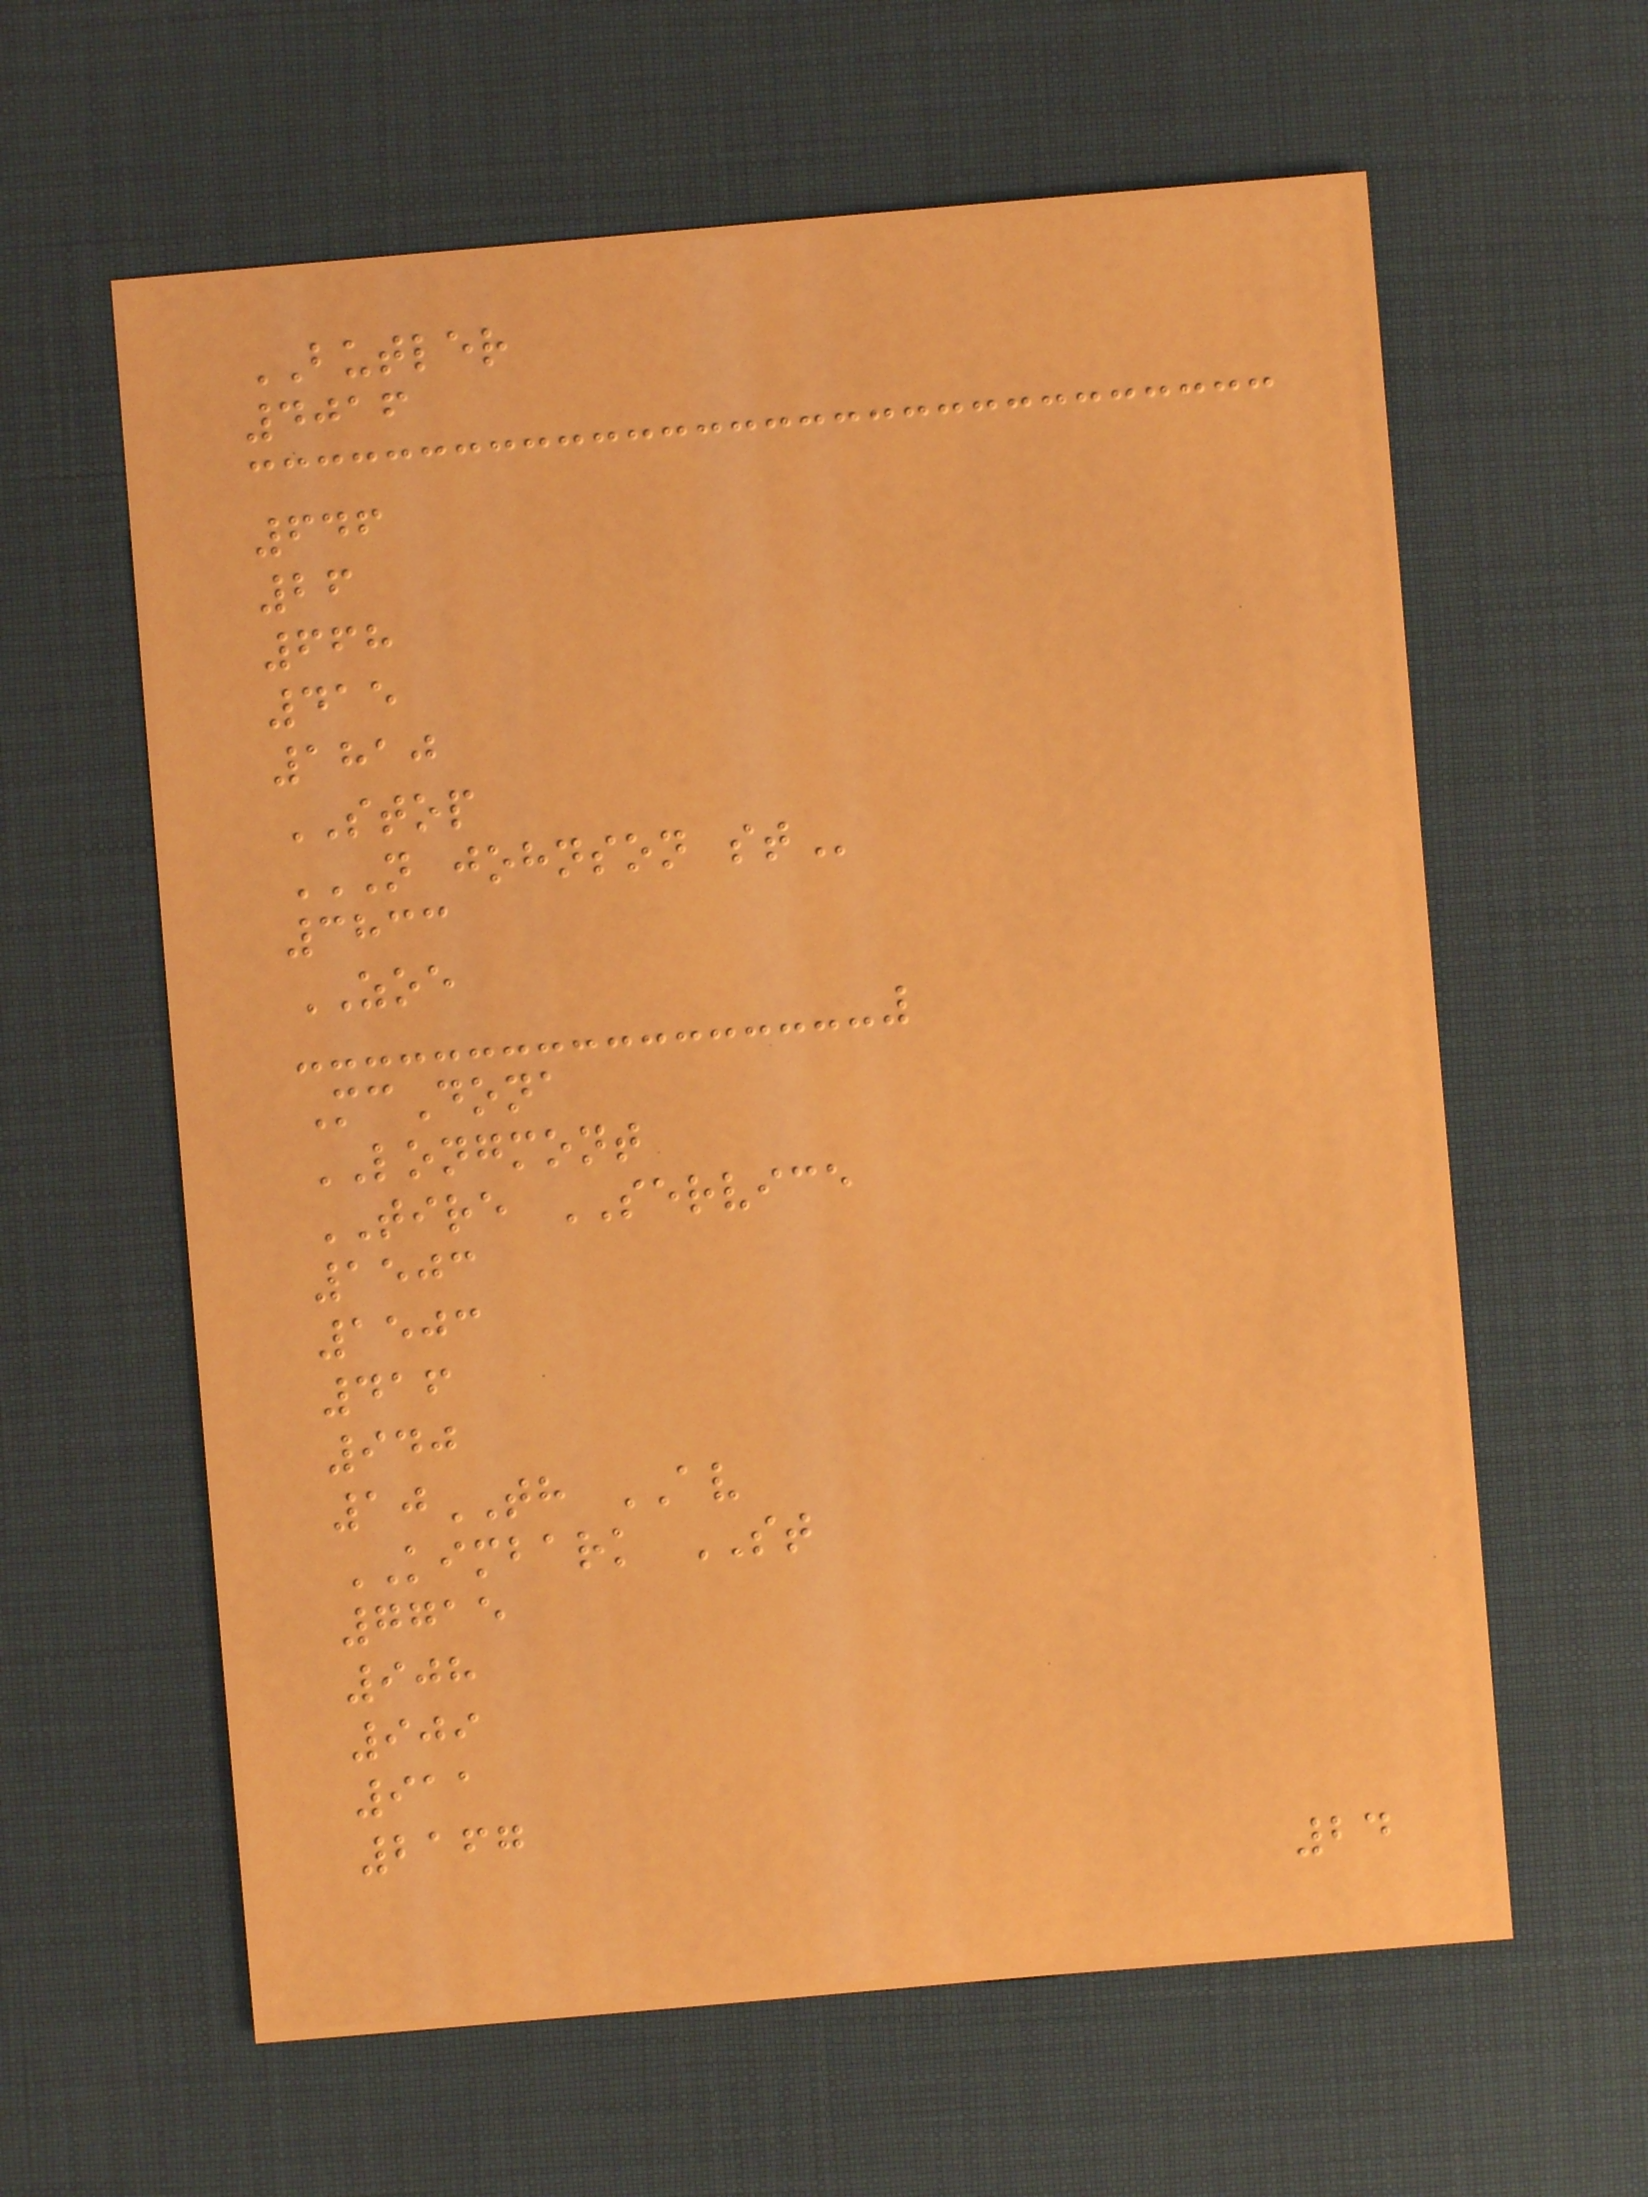BUTLER
4016
646
26
668
415
1810
STOP
N JOHNSON ST
3833
ZOE
McDona
LONGMONT
TIRE SERVICE
1503
1503
416
940
10TH AV
KIMBARK ST
7715
908
909
911
2167
24
